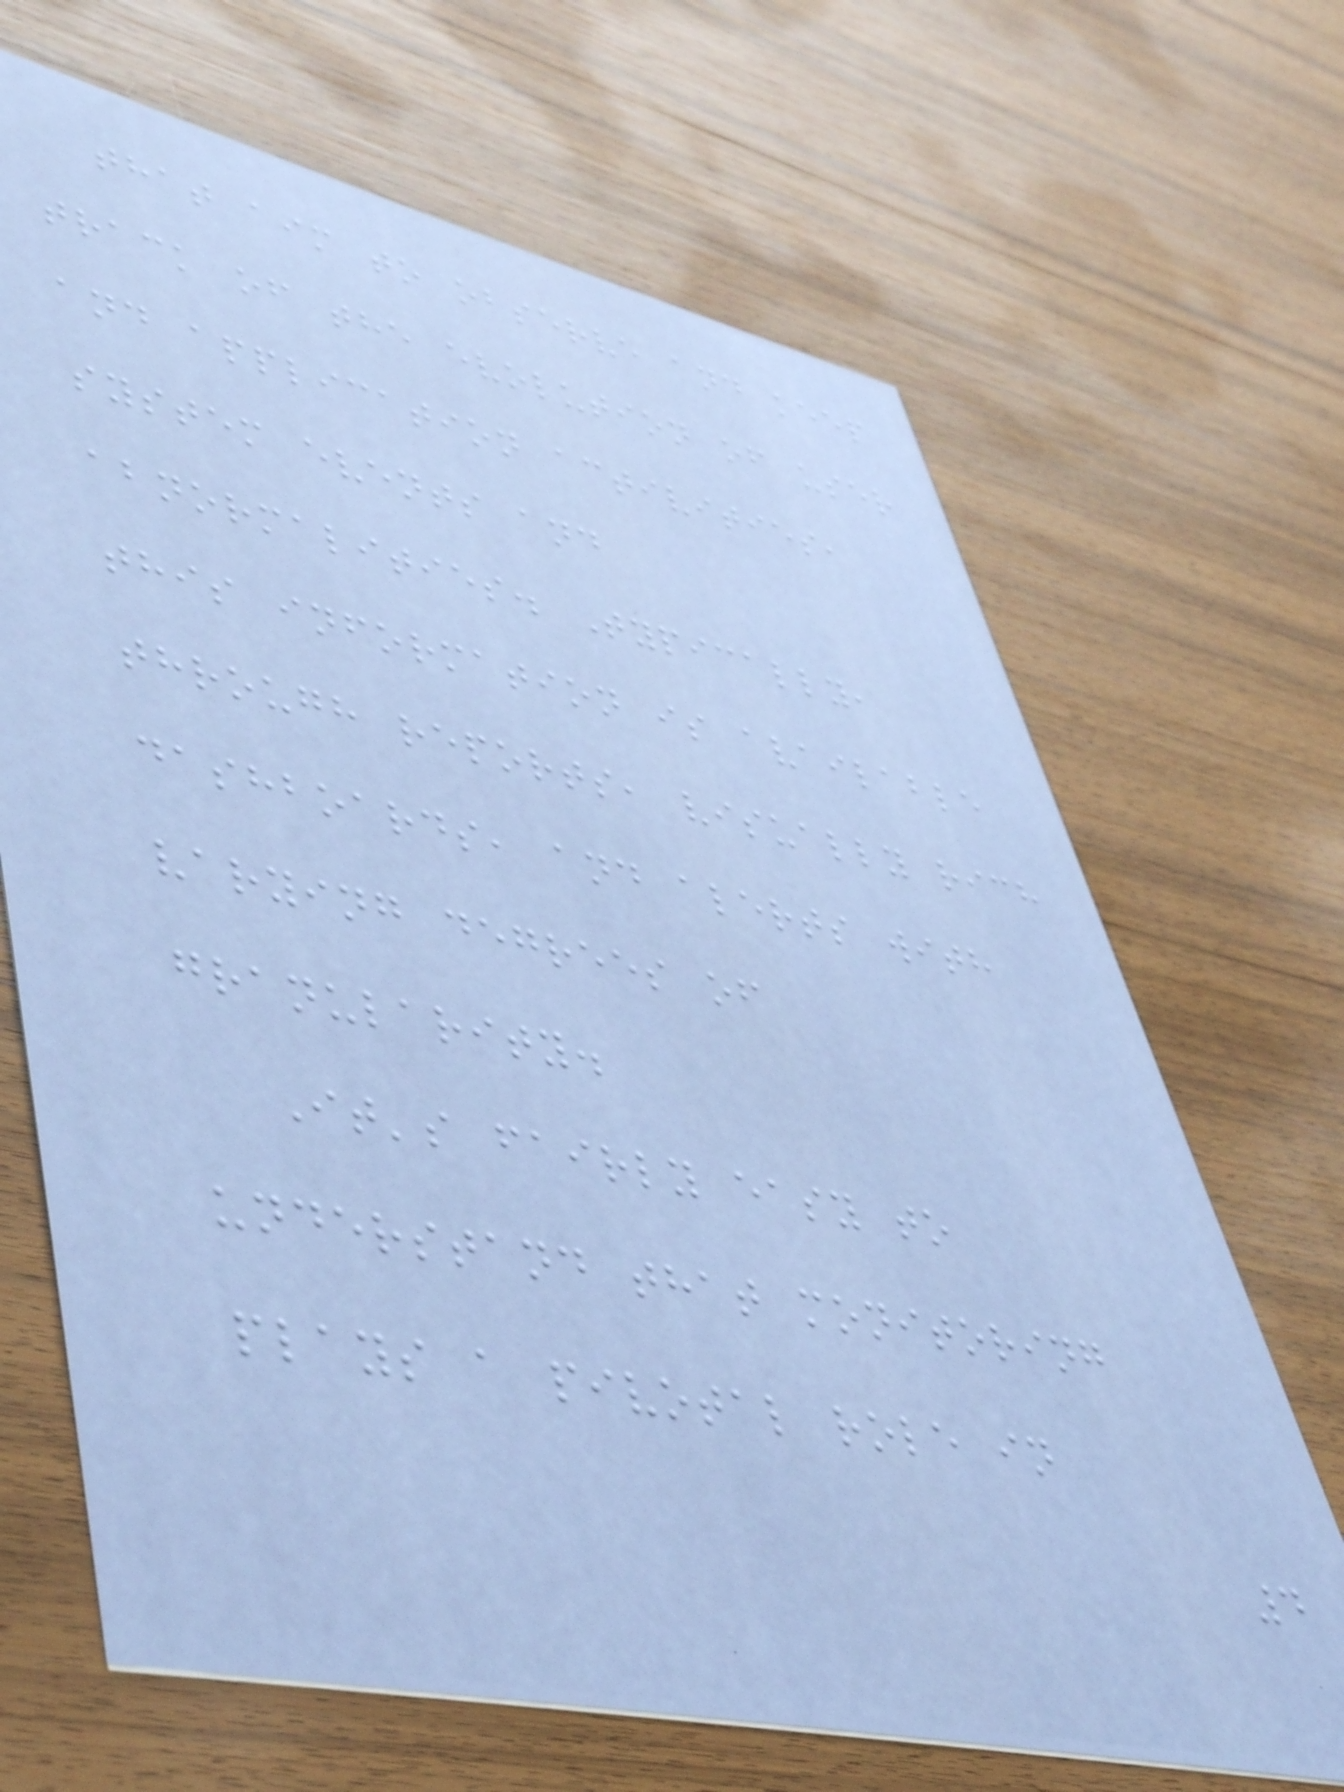that aim to observe and keep
track of the evolution of user
and application activities,
system events and
abnormalities. Typically,
this information is available
through reports, visually rich
dashboards, and alerts with
varying degrees of
granularity.
It's fairly easy to
understand that monitoring
plays a pivotal role in
4
